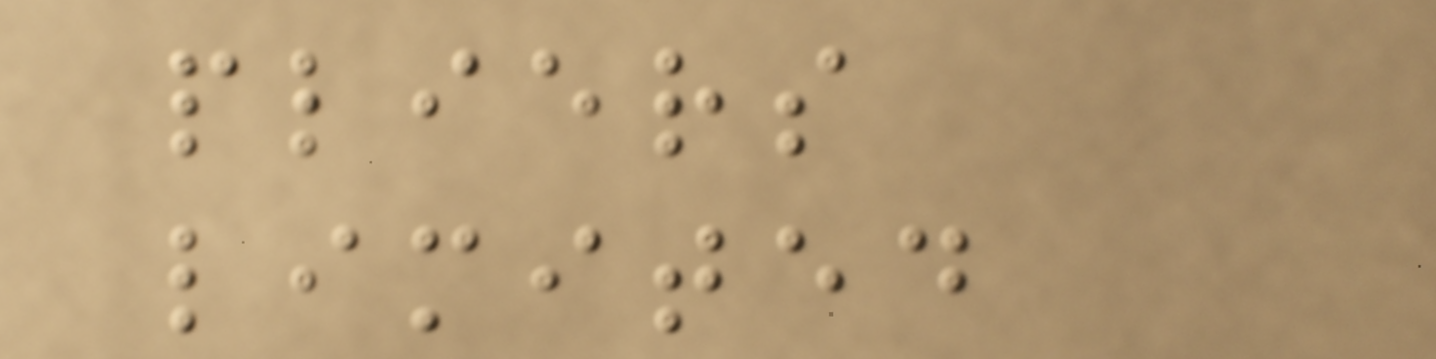pliers
limited
